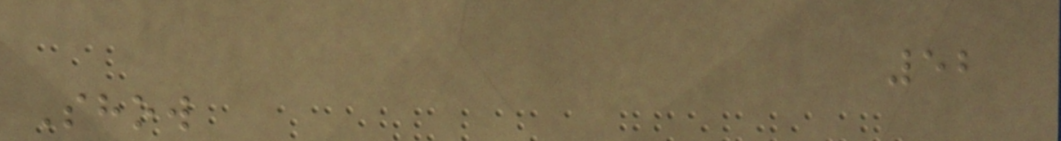52
Show
